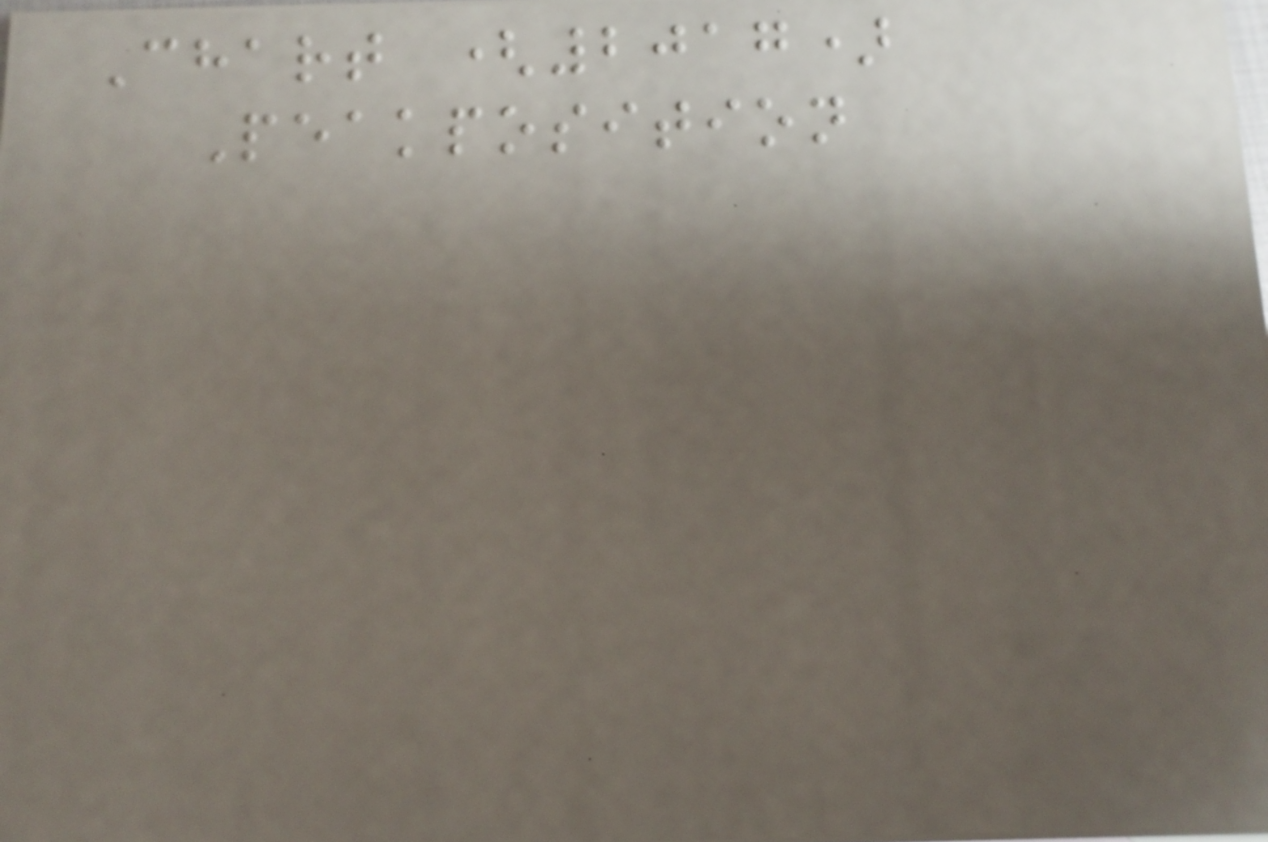Chart (2017)
Peakposition
